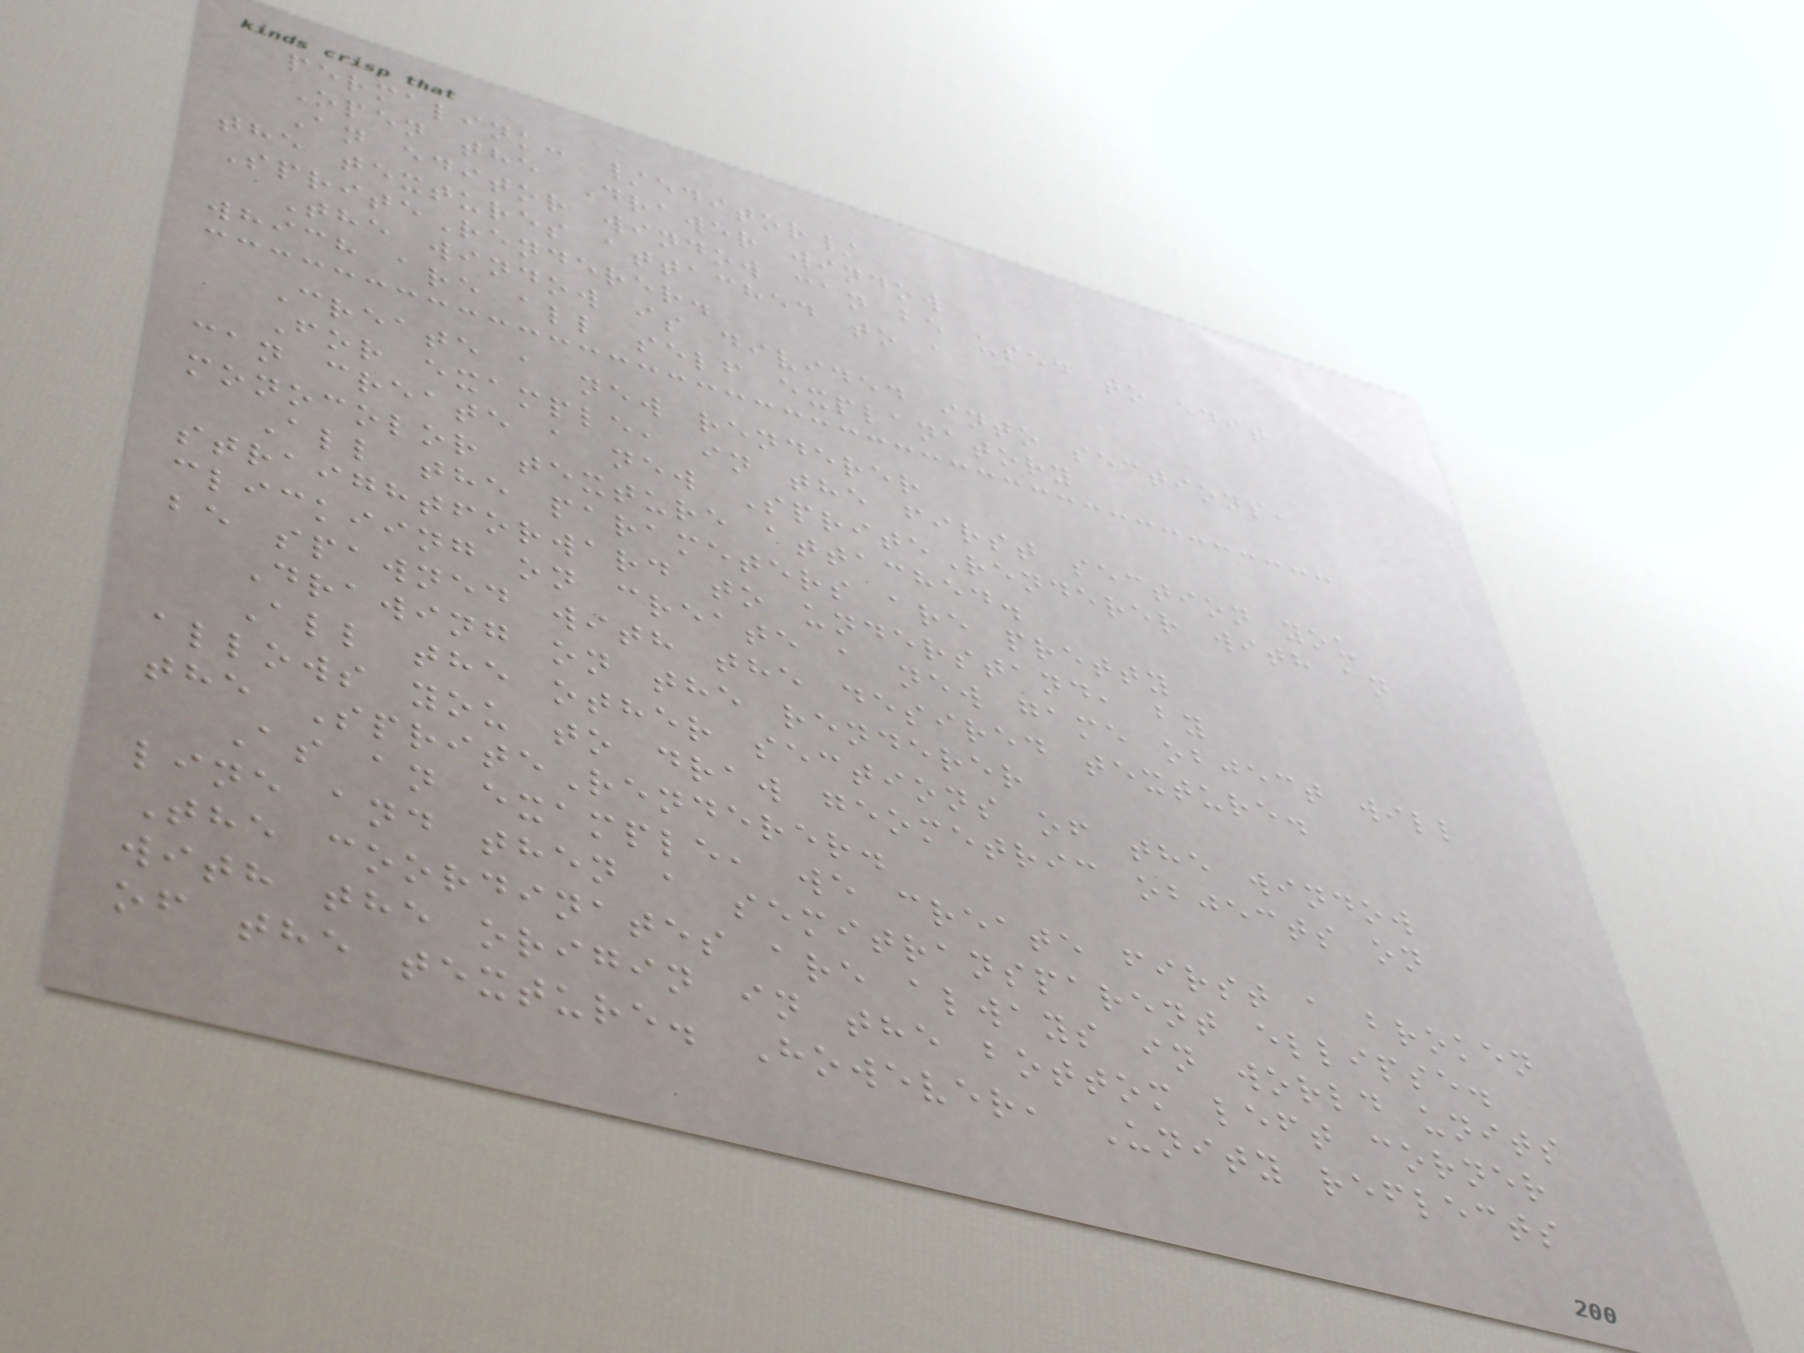permalink: /editor/
Open the Drawer window
An editor window can be used to edit
the textures attached to a
SpriteRenderer.
The window is divided into sections,
which are all self explanatory
Create a new renderer
For example, in the first section you
can create a new SpriteRenderer with an
monocolor texture attached.
All the parameters are pretty
straightforward to understand, by
clickiing on create a new game object will
be spawned with the desired texture.
Drawing on the renderer
All the other sections of the window
allows you to draw geometric objects on
the SpriteRenderer.
As an example, we create first a broken
line and then a semitransparent ellipse.
The coordinates are always in world units
with the origin in the bottom left corner
of the texture. However, Unity reflects
